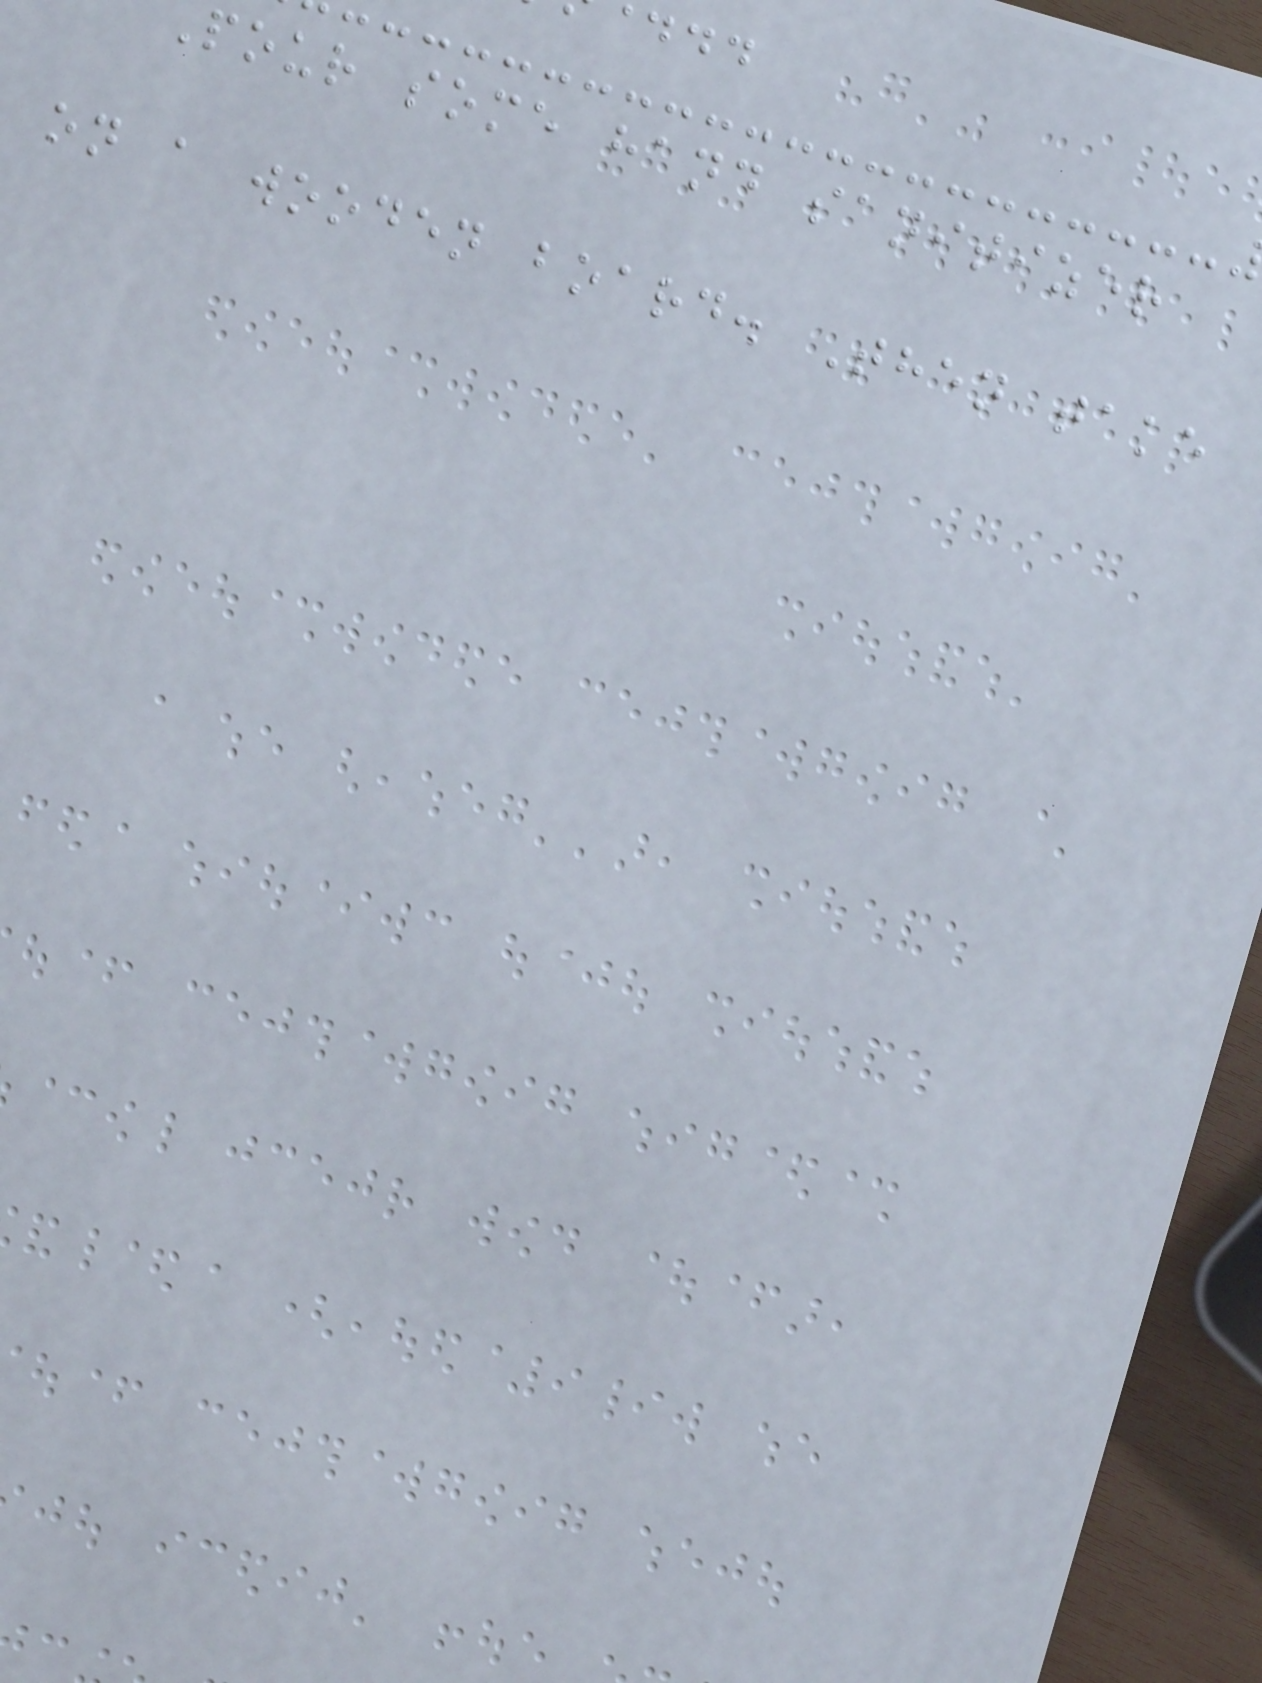pour some hand sanitizer
on a wooden board. Then take
